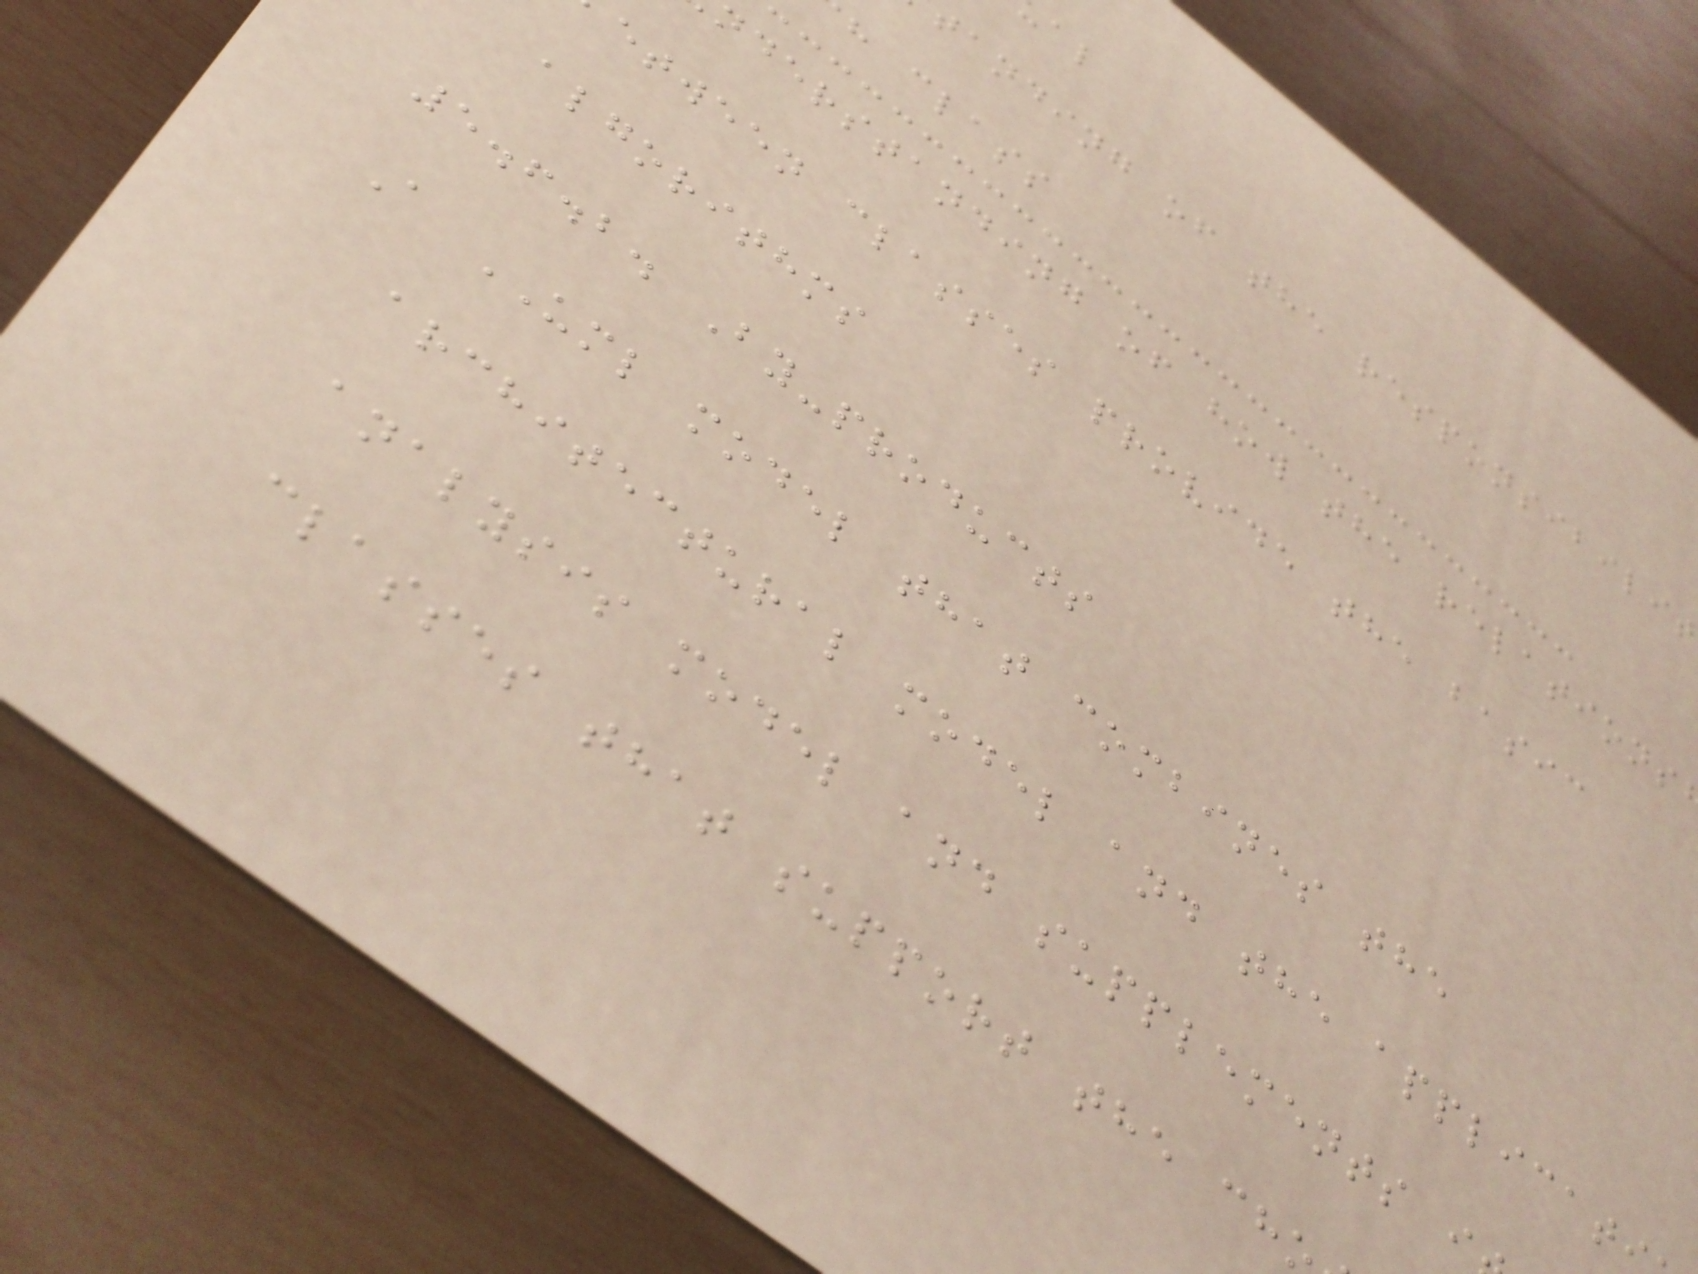tanding of the responsibilit
h class
nderstanding of how the relations
etween classes provide the basic
algorithms
5.6.2. By-products
A UML model that combines the
architectural model and the applicat
analysis model and supplements i
classes that support the ch
